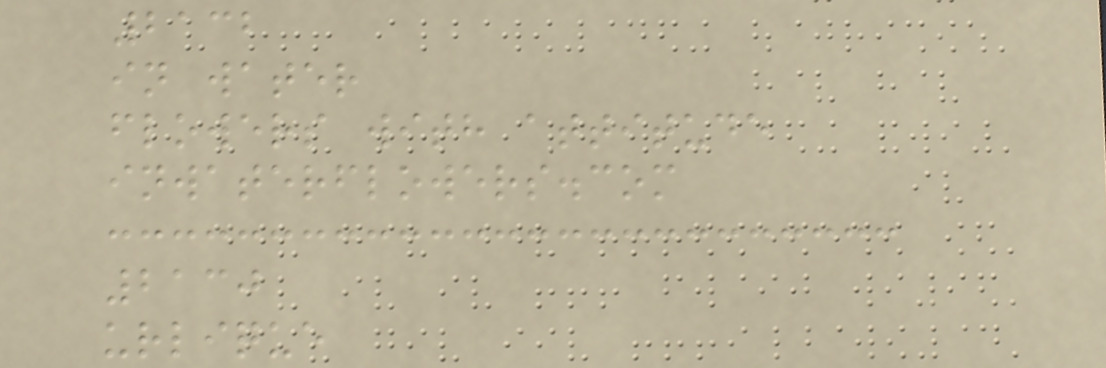2132
in water
flowers with attitude
inwaterflowers.com
2130
urlique
